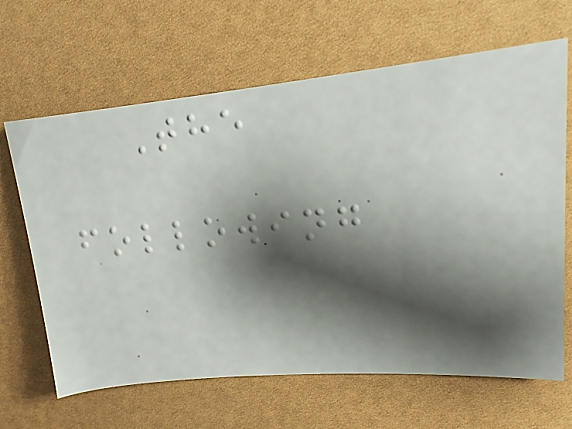The
following
